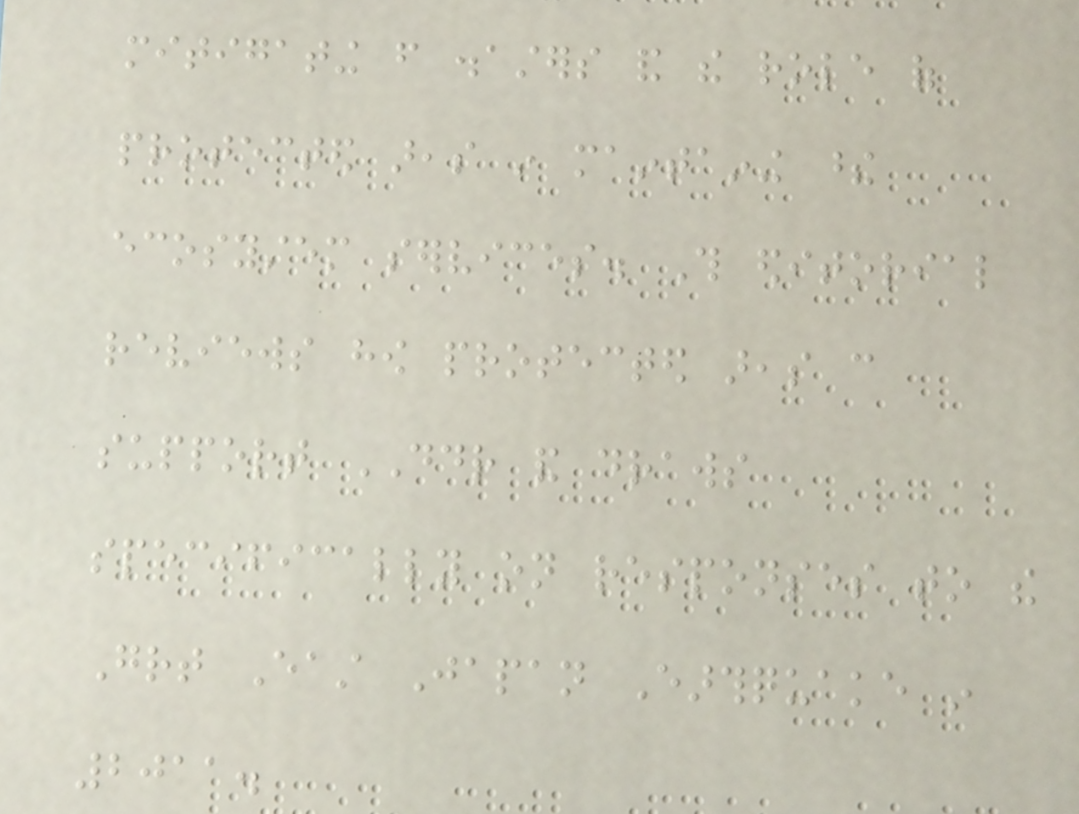mitigating from disasters and the role of
protected areas in maintaining these
ecosystem services. This editorial
reviews how protected areas can
support DDR and draws
specifically on responses to the
Great East Japan Earthquake in
2011.
